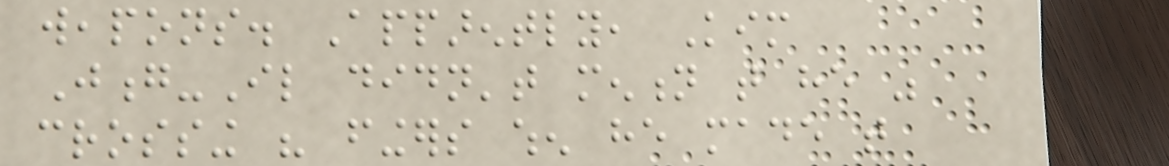weapons. Apparently, Kim
Jong-Il didn't mention that he was
crossing his fingers when he made that
